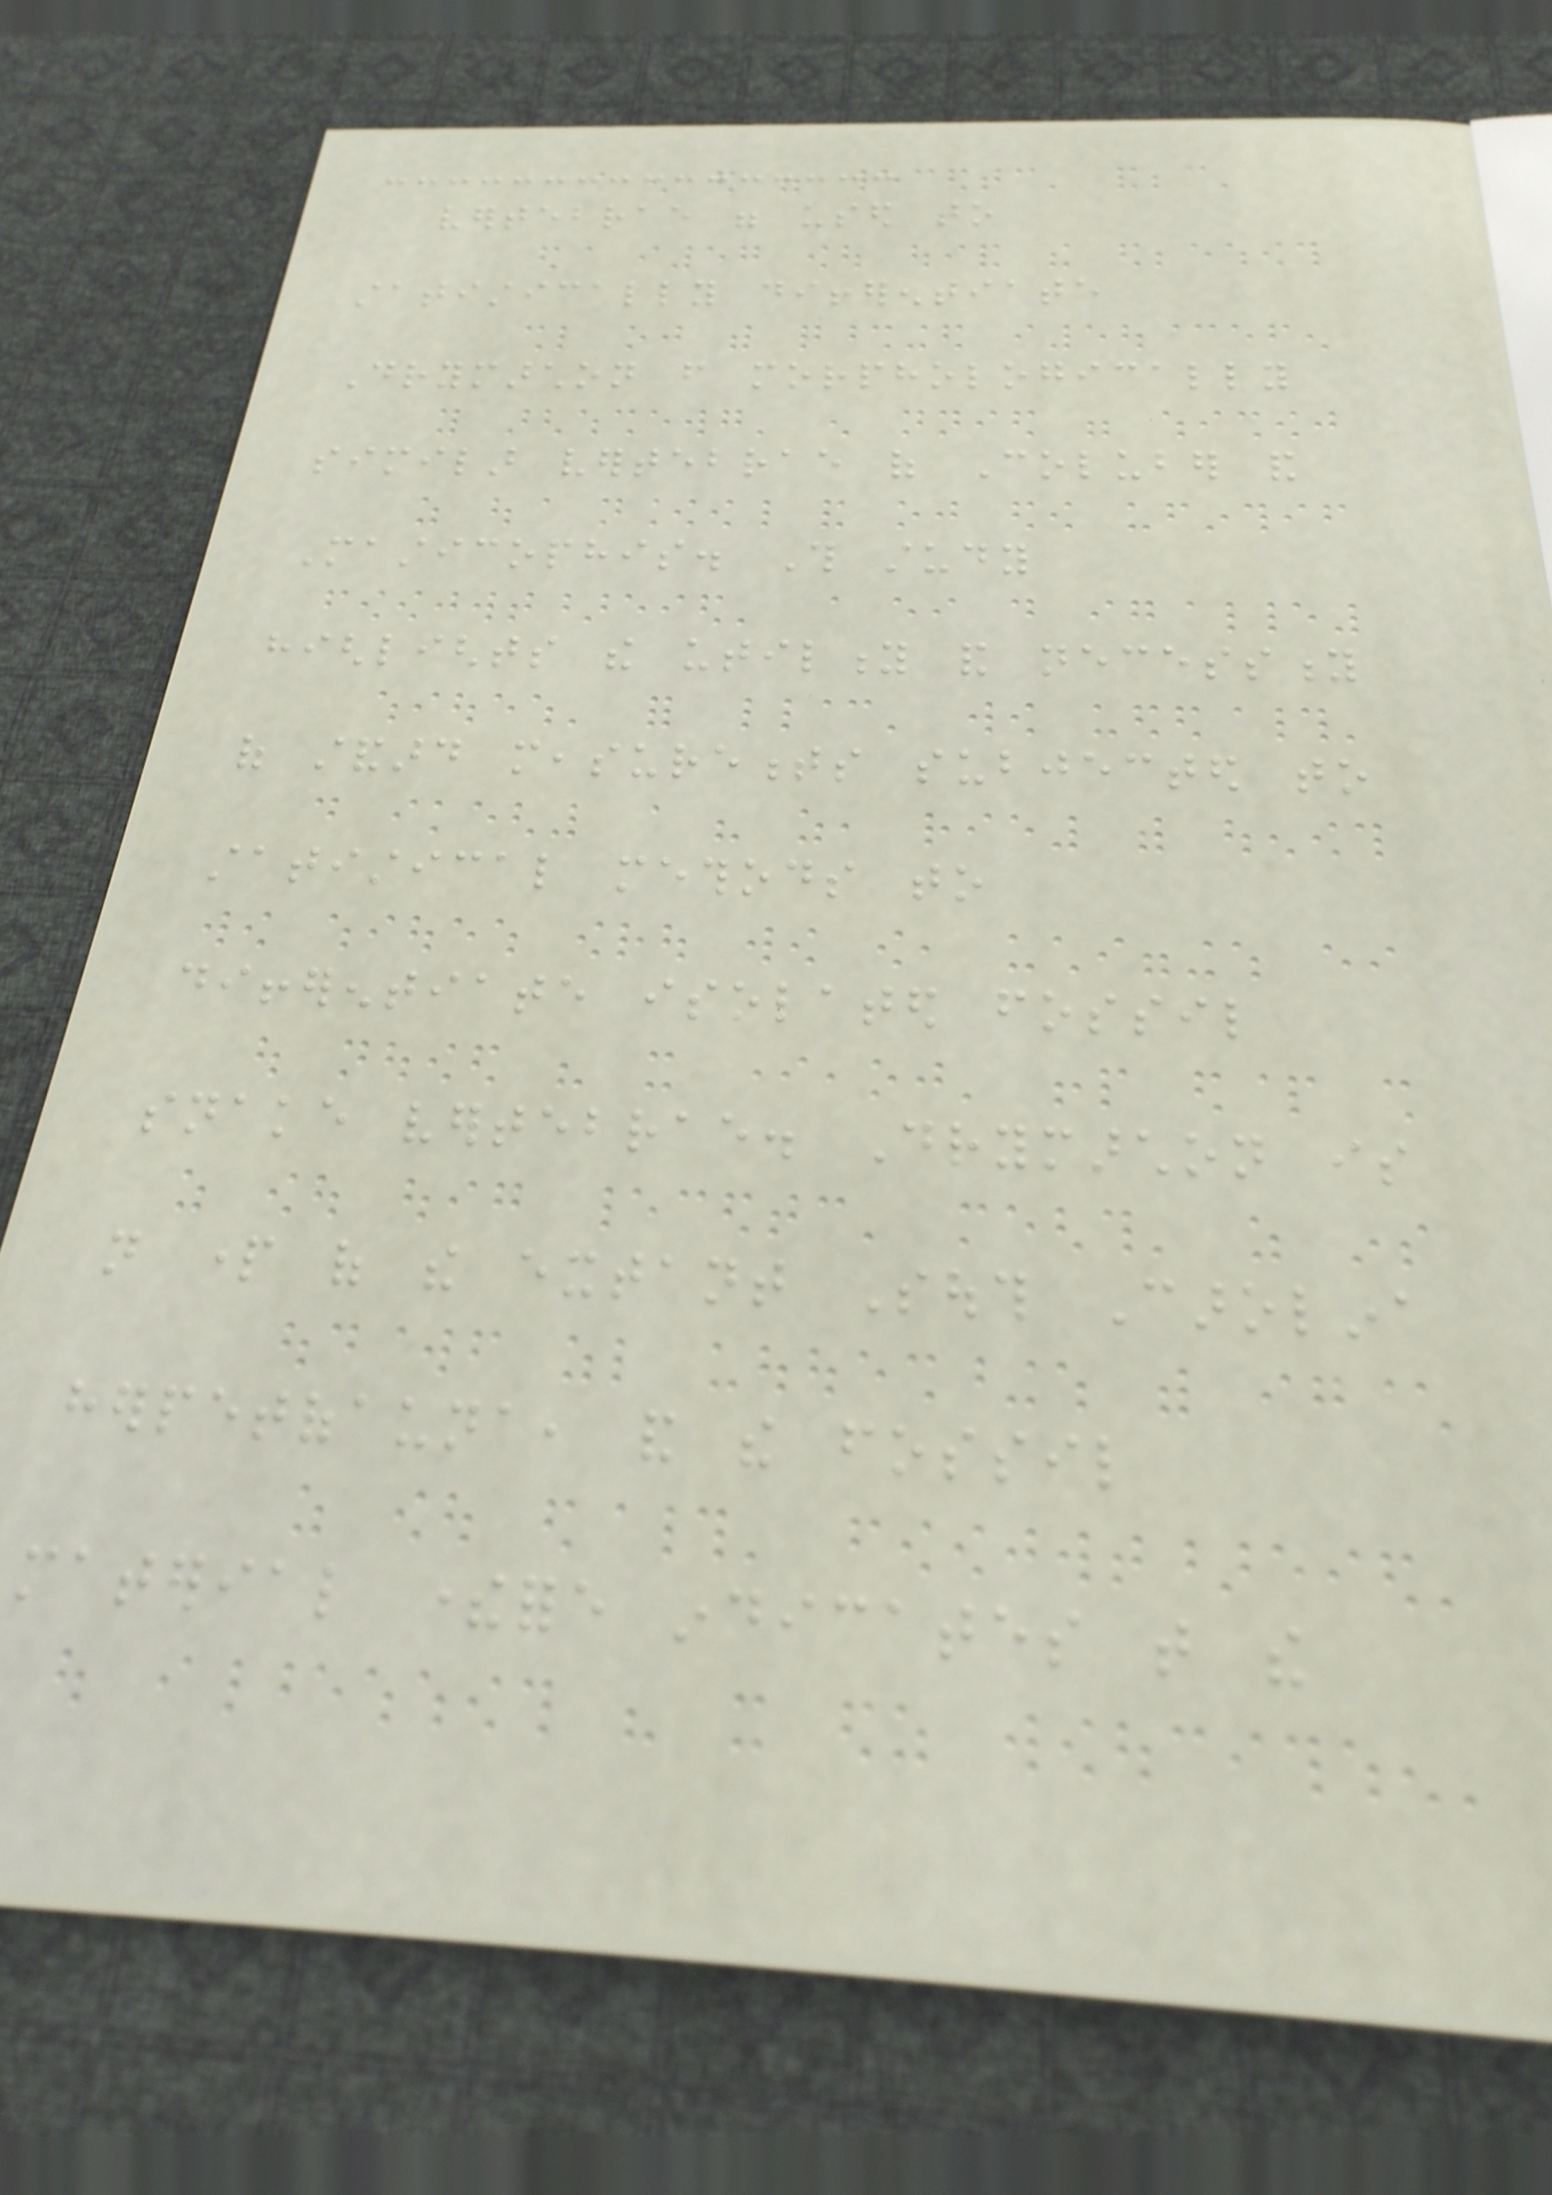vertebrae were used to
statistically differentiate
Drymarchon from morphologically
similar vertebrae of Coluber and
Masticophis. This study
highlights the utility and necessity
of standard measurements subjected to
statistical methods to
differentiate isolated fossil
snake vertebrae. Drymarchon is
not part of the extant South Carolina
herpetofauna, and the fossil
material therefore indicates that the
